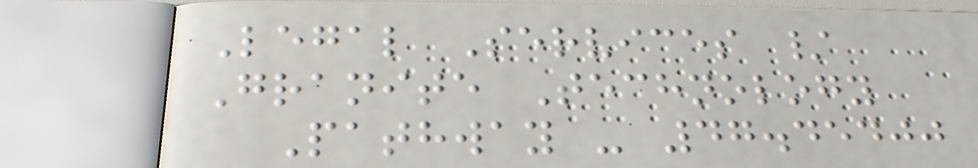Legal Services /
Granite Technology
Pathway - 47.45400
